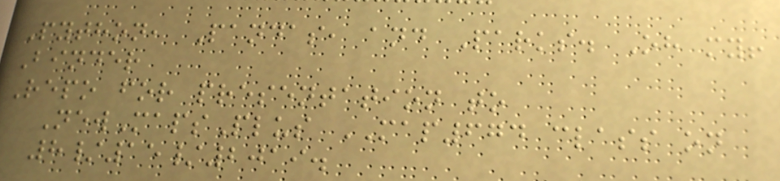Python, Pandas, and Parks. Oh my!
Binder
Repo for presentation to
NewMapsPlus MAP674 class on
8/15/2019.
